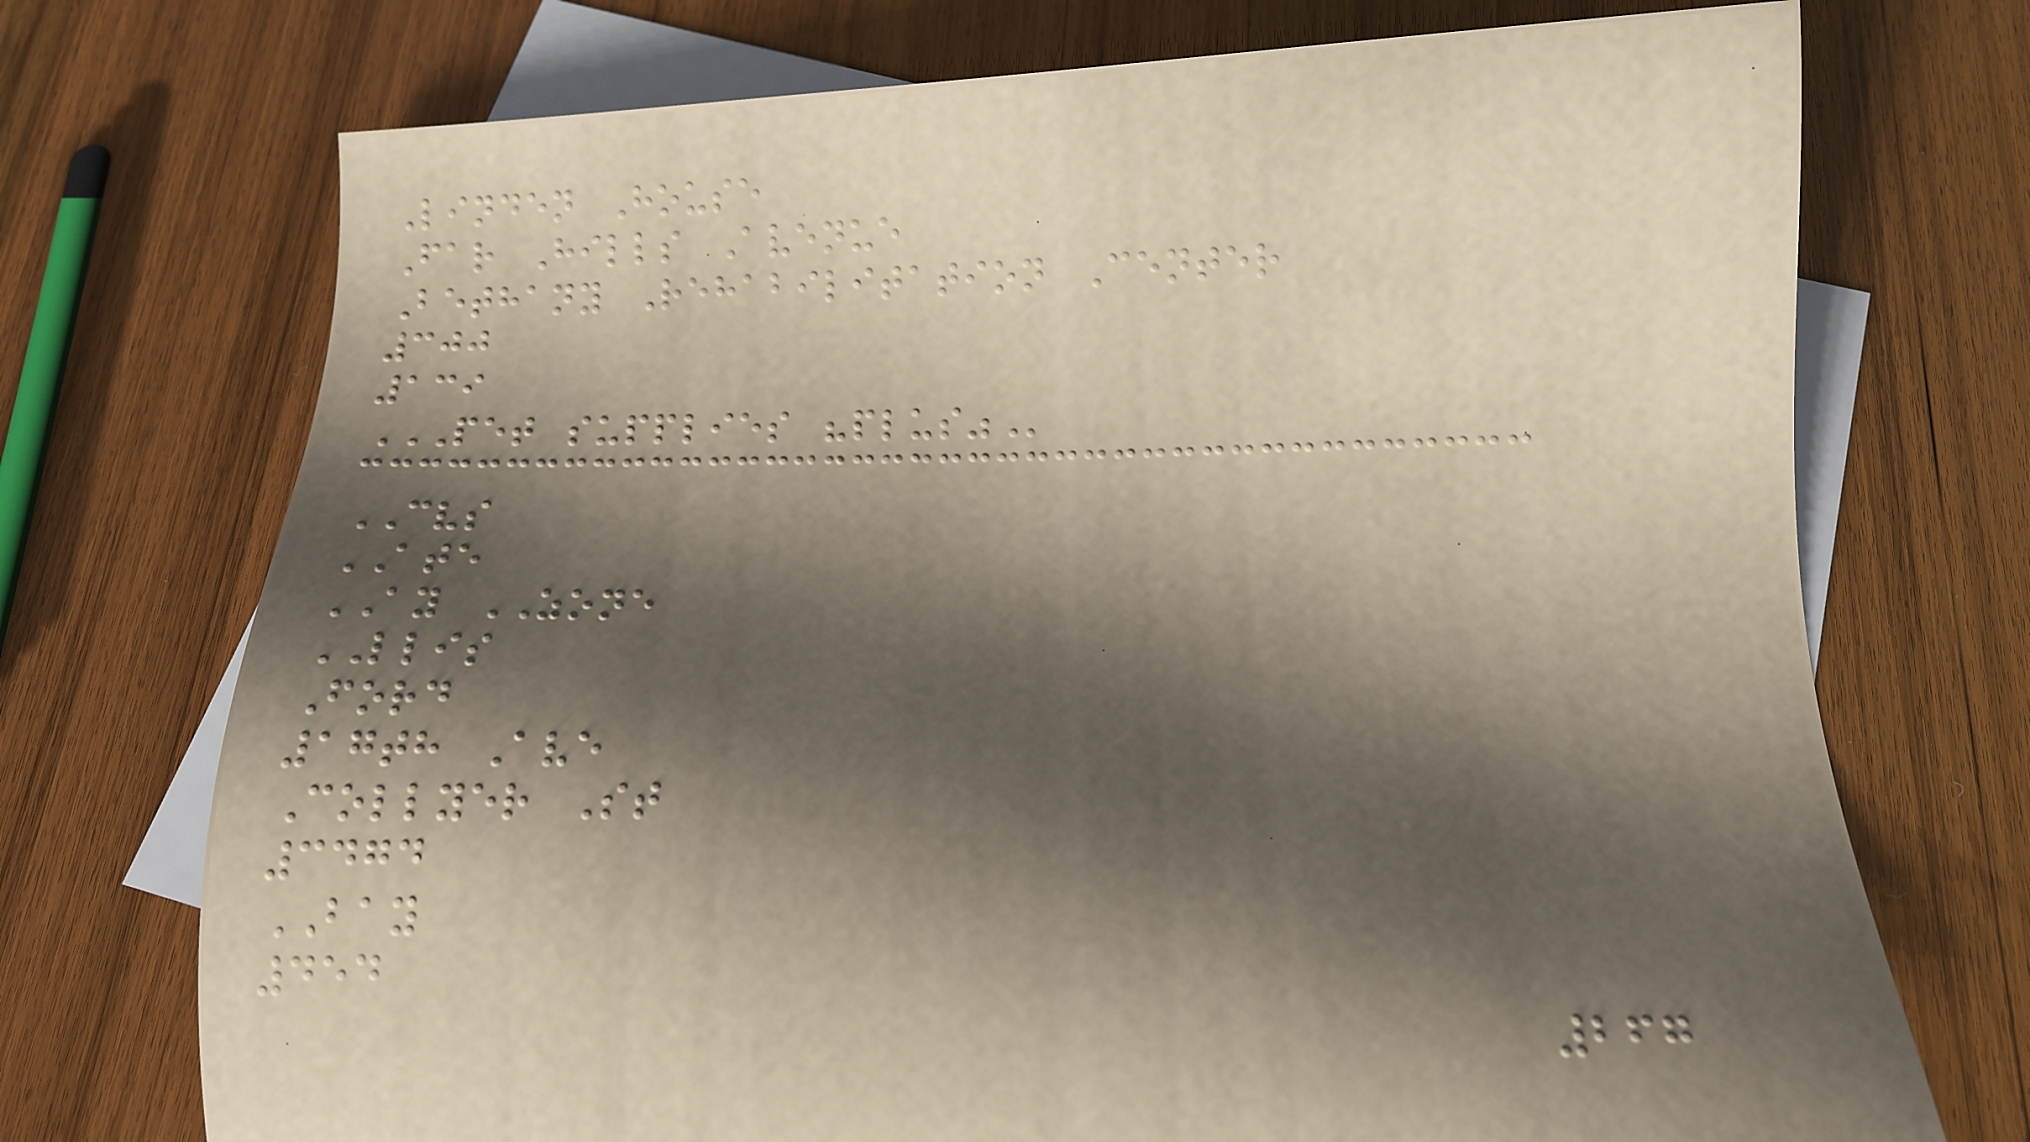Linden House
Far Hills Avenue
Bethany Rehabilitation Center
300
139
PET SUPPLIES "PLUS"
CVS
ATE
AY ZONE
LLIS
Ford
17th Ave
Collyer St
3474
BAY
454
267
